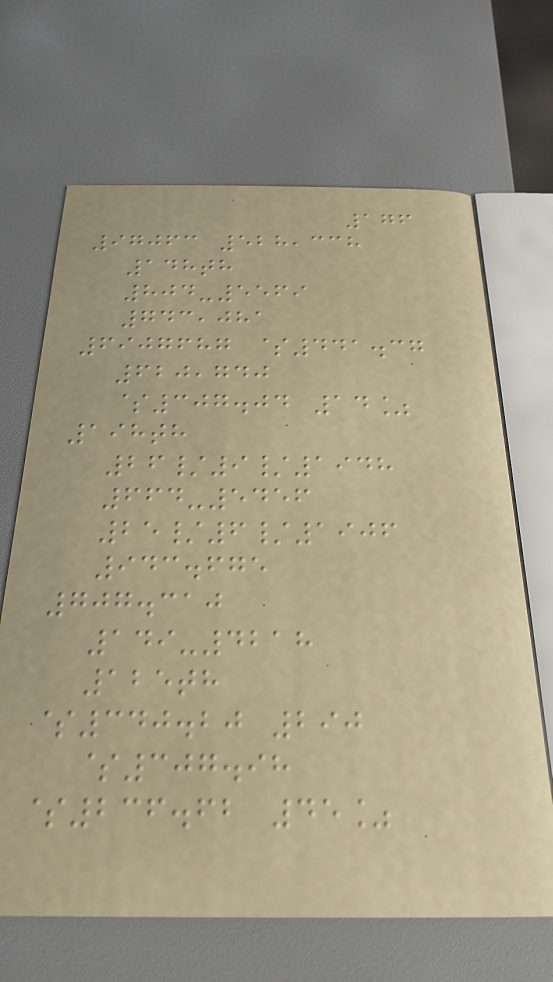176
97063 528,338
148th
804-5569
743,081
6907687 $441.37
620,740
$307.04 14%
198th
26/9/1948
664-5456
25/6/1906
943.675
707.310
149-4218
125th
$340.20 290
$307.98
$236.62 45%
